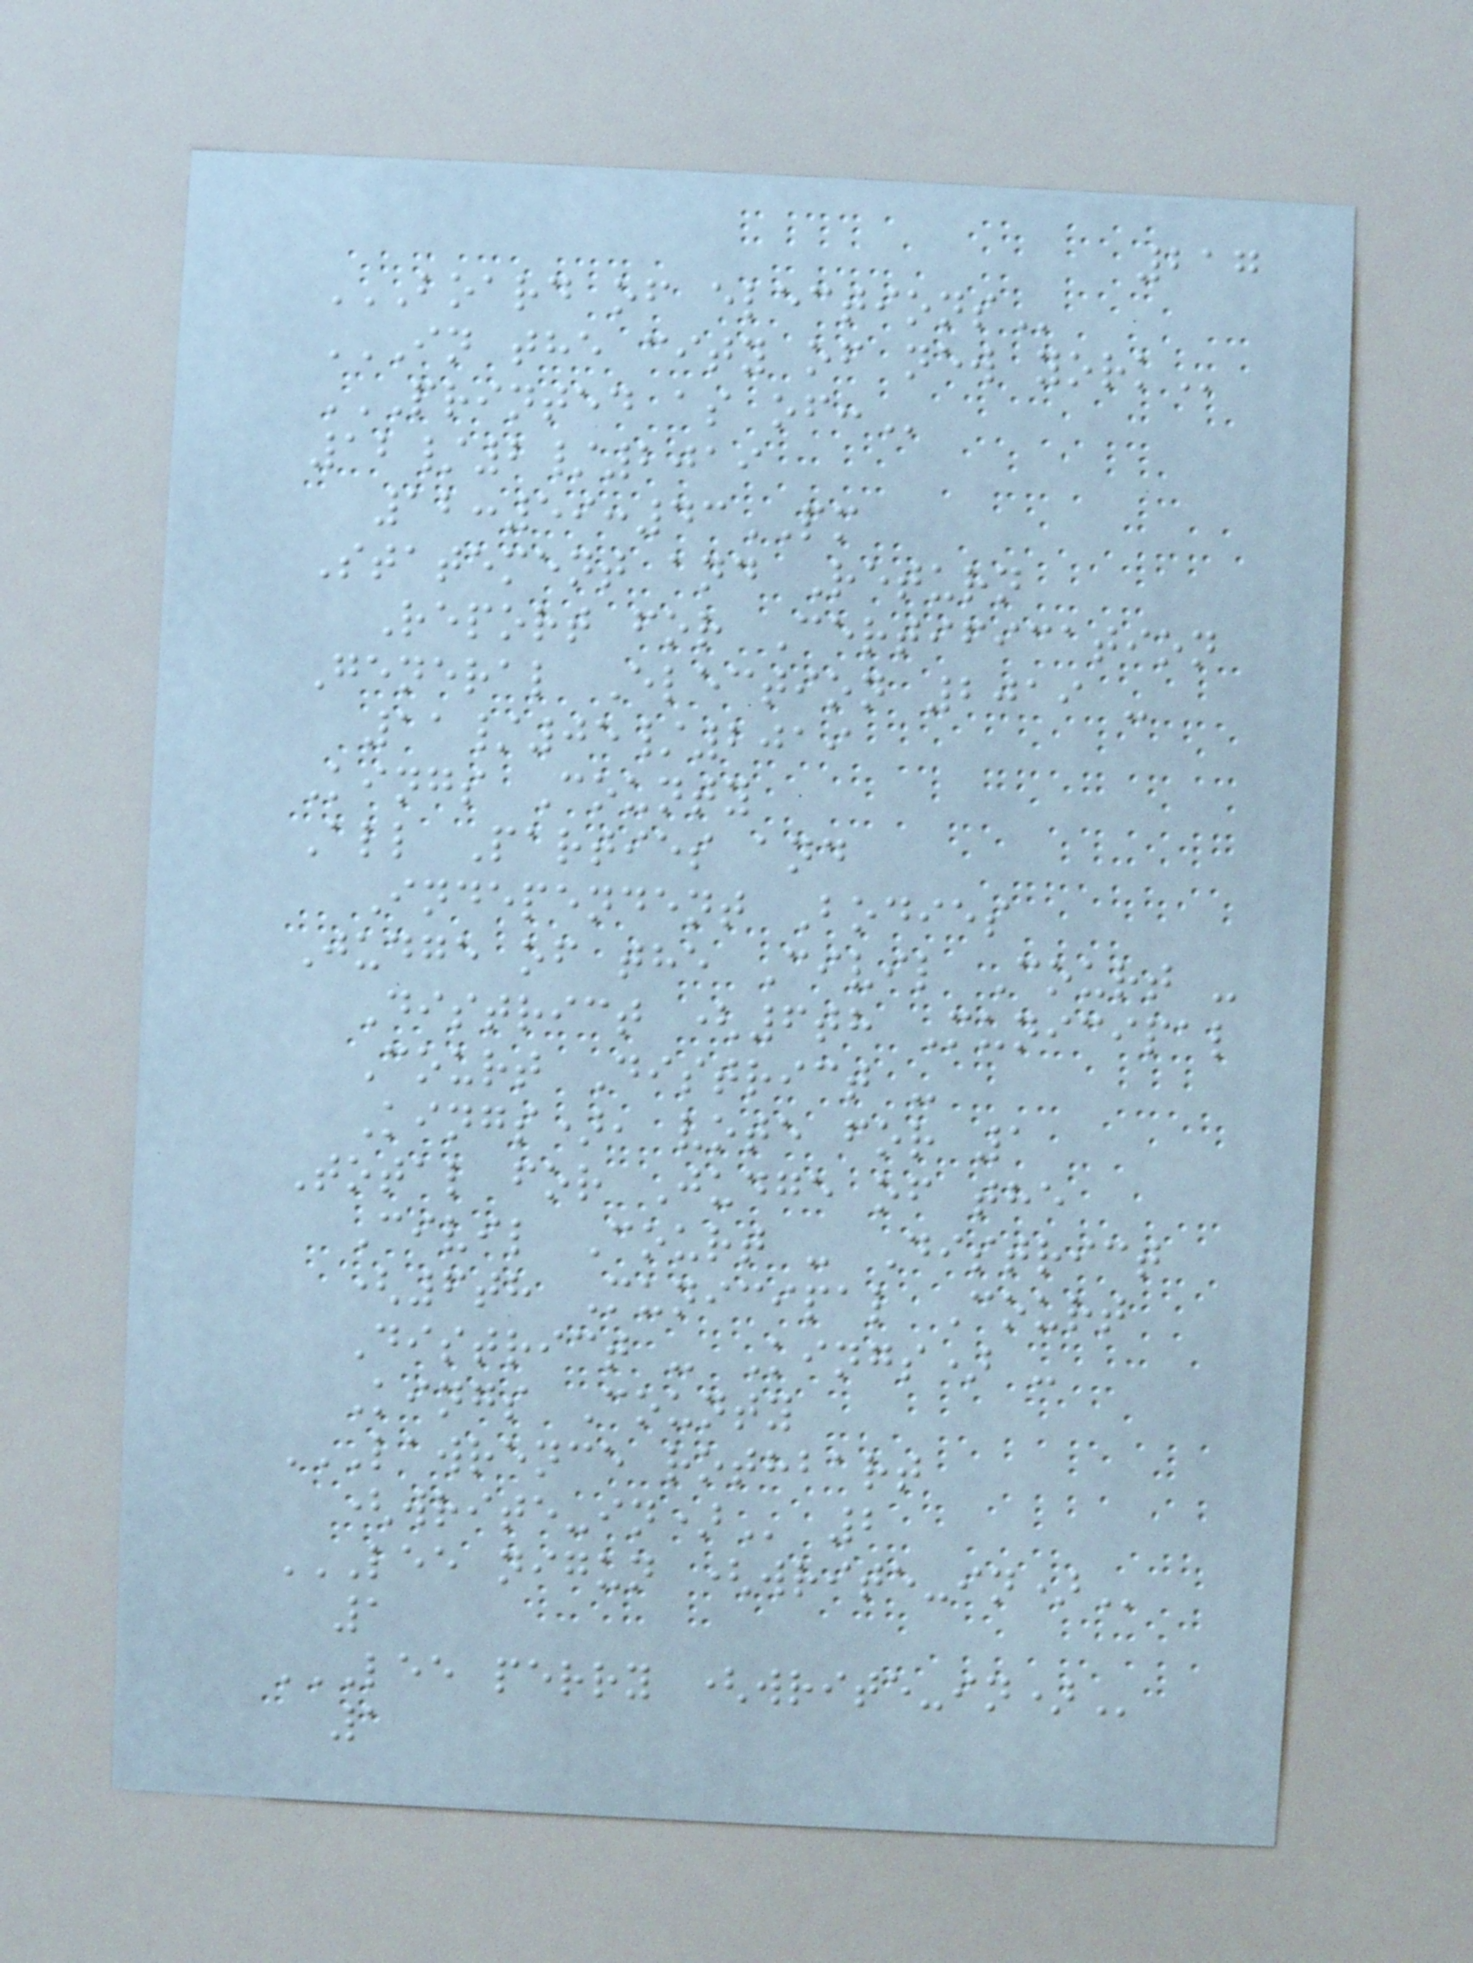217
BOARD OF ELECTIONS
IN THE CITY OF NEW YORK
PRINTED AS OF:
12/2/2019
12:59:43PM
Statement and Return
Report for Certification
General Election 2019 -
11/05/2019
Kings County
All Parties and
Independent Bodies
Judge of the Civil Court -
District (6th Municipal
Court District -
Kings), vote for 1
Total for Judge of the
Civil Court - District
(6th Municipal Court
District - Kings) -
Kings County
LAWRENCE ROTHBART
(WRITE-IN) 2
LEE NIGUN (WRITE-IN)
1
LEE PERRY (WRITE-IN)
1
